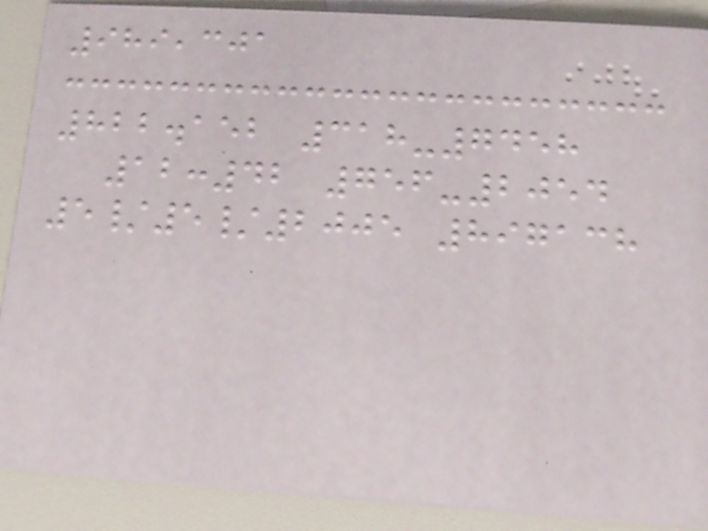989,301
822.152 318-7458
12:42 756-2054
5/5/2005 897138
